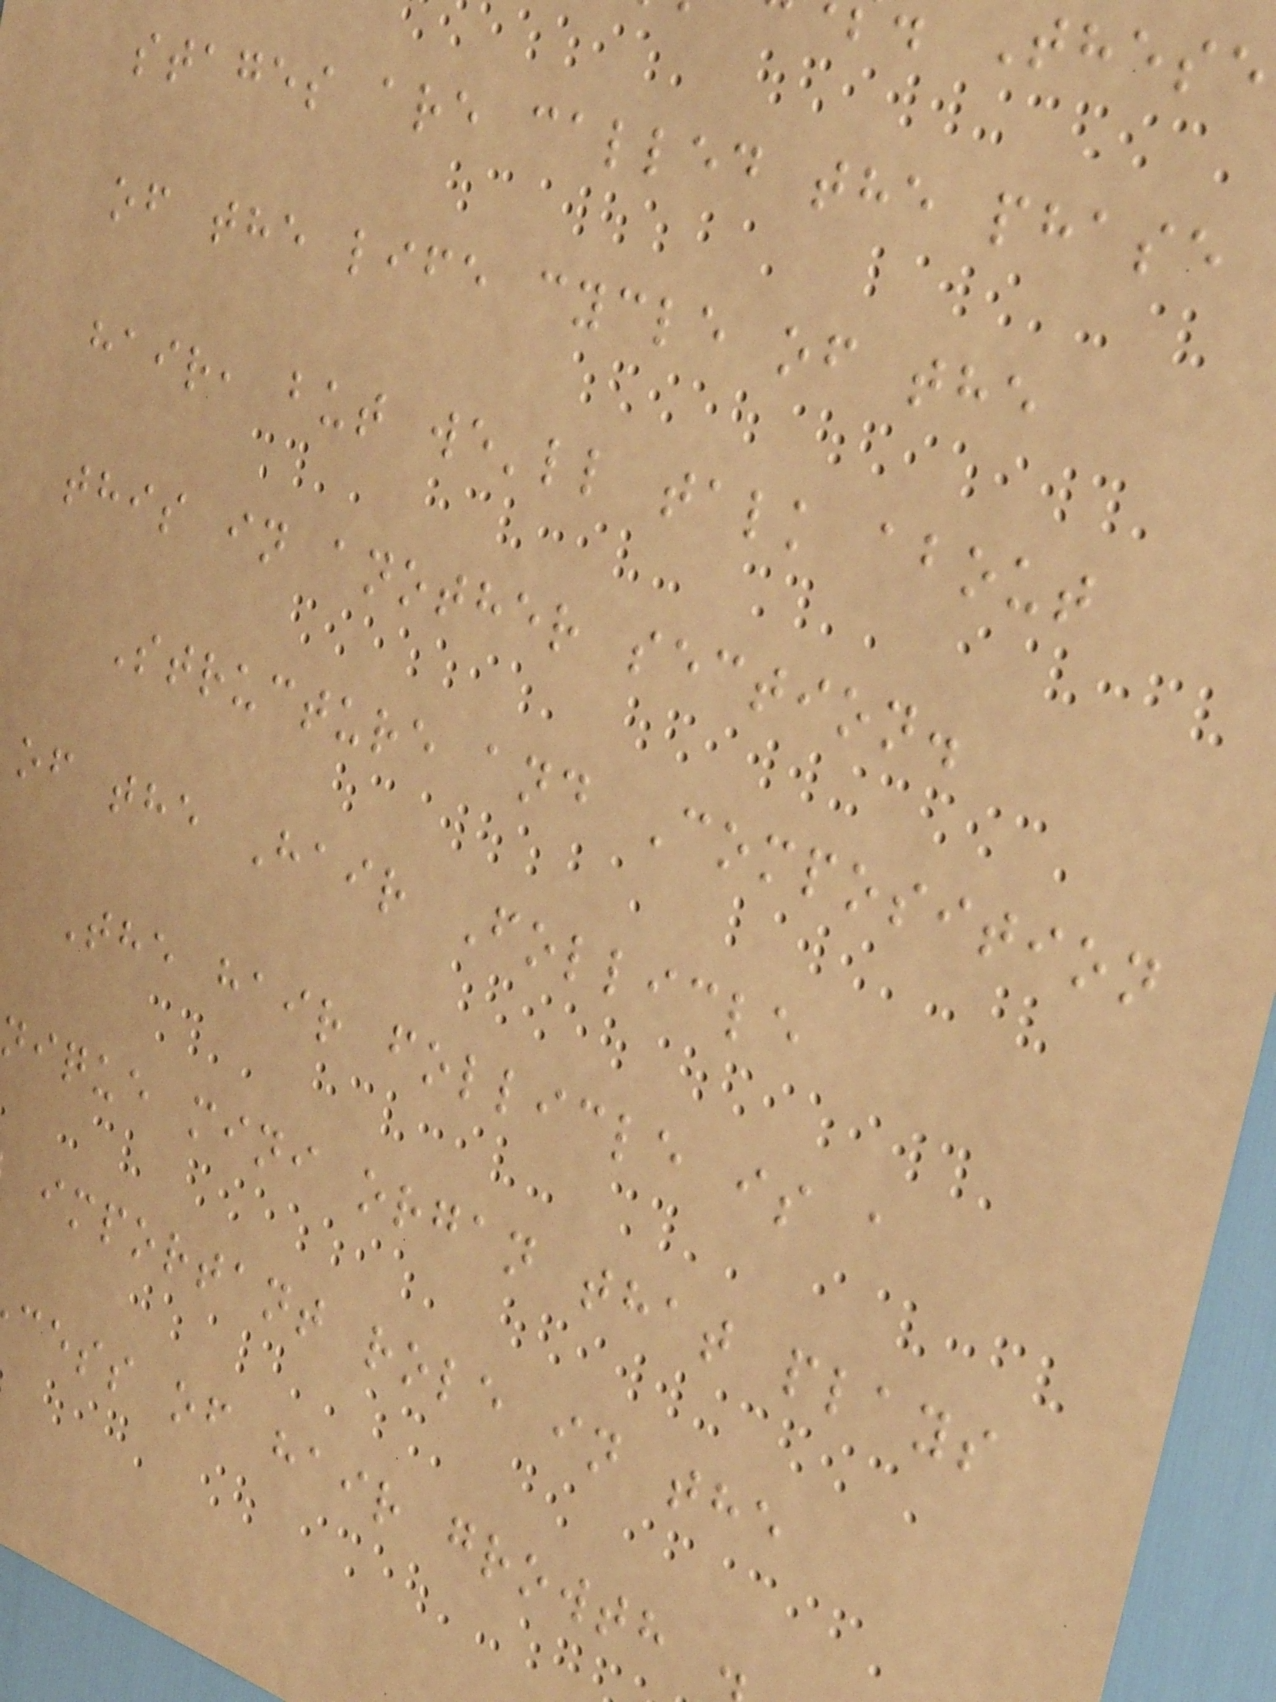stages are called the phase
of the life cycle of the
hair, but we'll talk about
this in another section.
Structure and Composition
of the Hair Follicle
The hair follicle is a
ique mini organ that plays
important role in the
cess of hair growth
